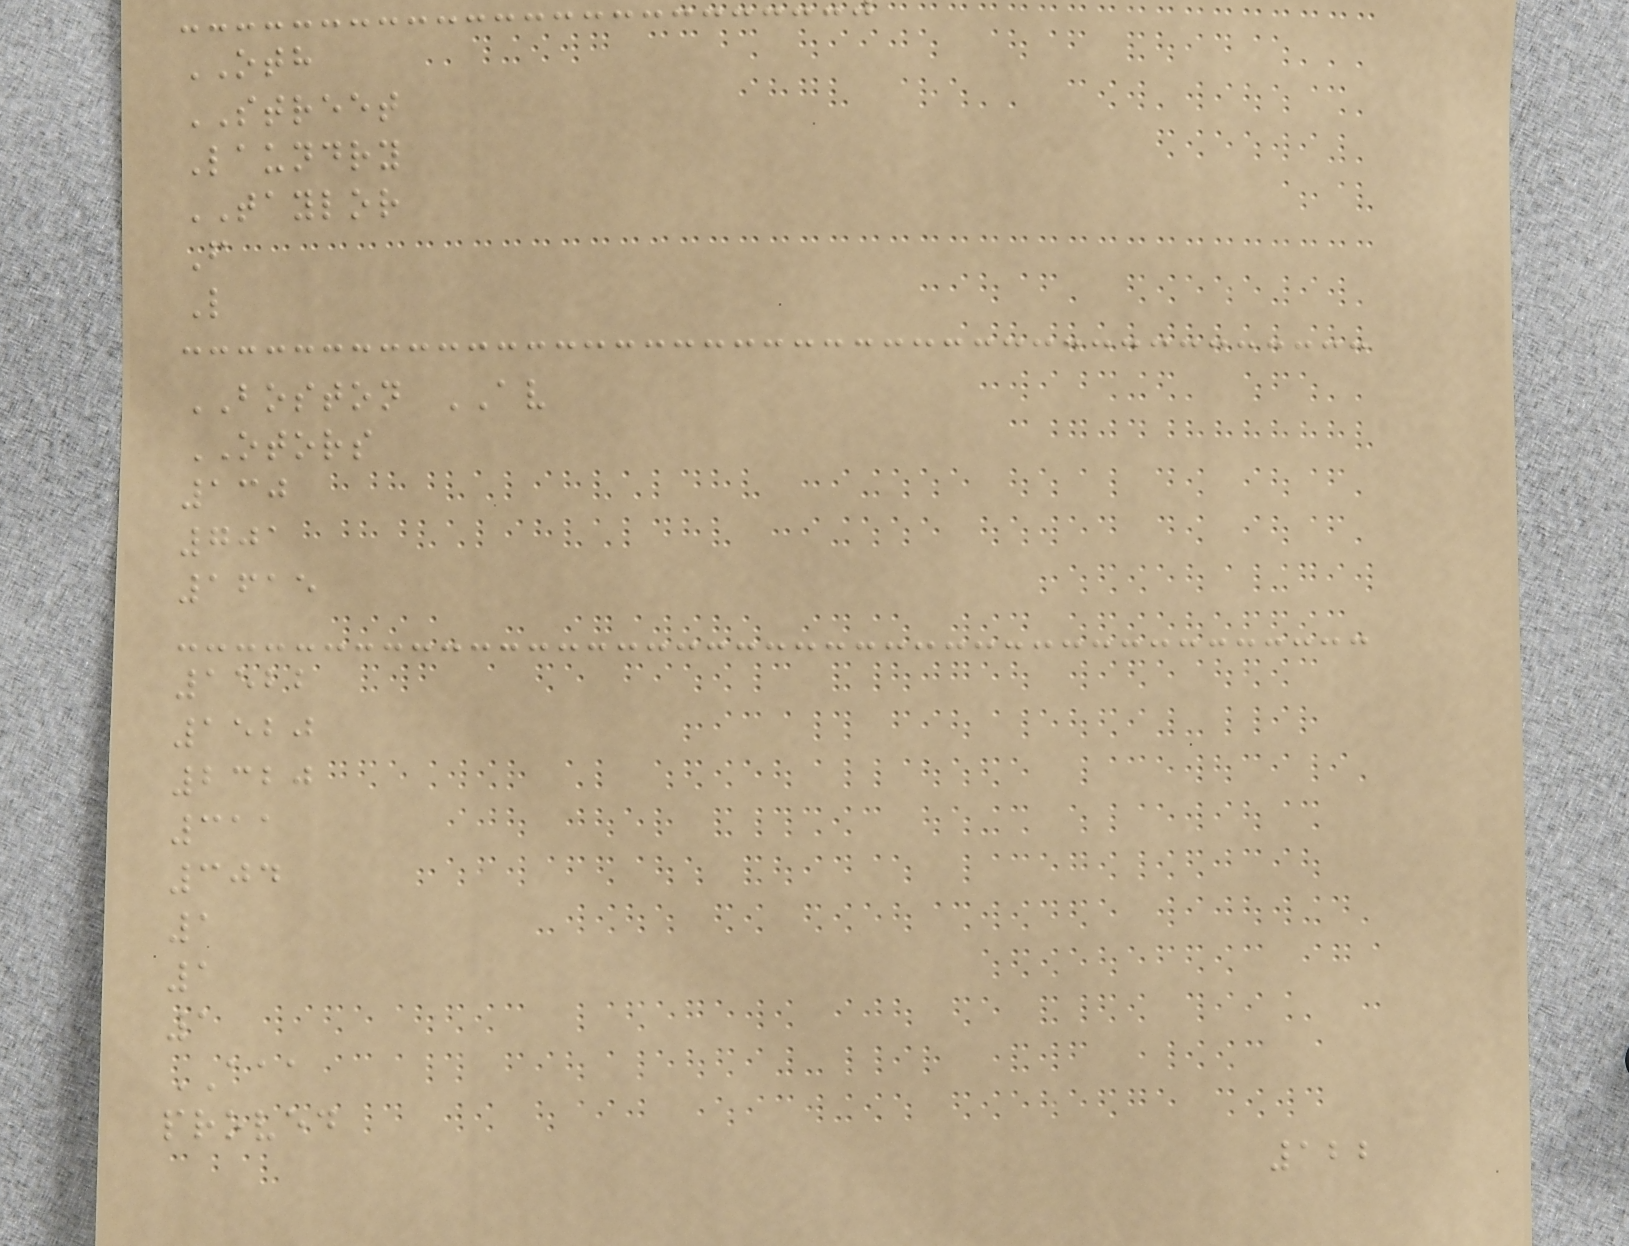OTH
STREET
Laundry
TAYLOR
F
L
BOSTON AV
OTORS
130
701
1615
1522
1520
2320
311
304
1
1
1
AAA
proved
122
